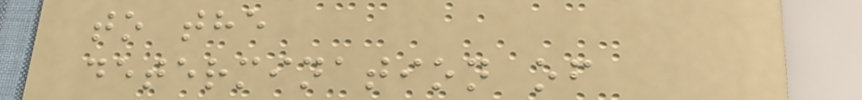to the
determination of
